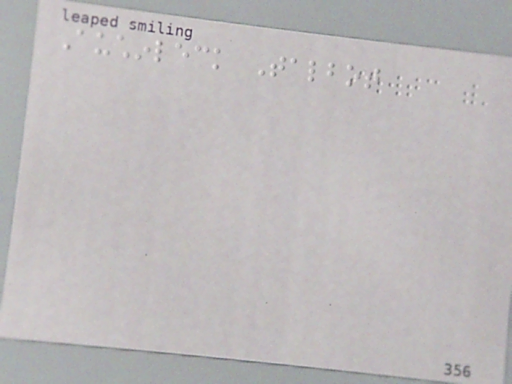Auchinleck Talbot
